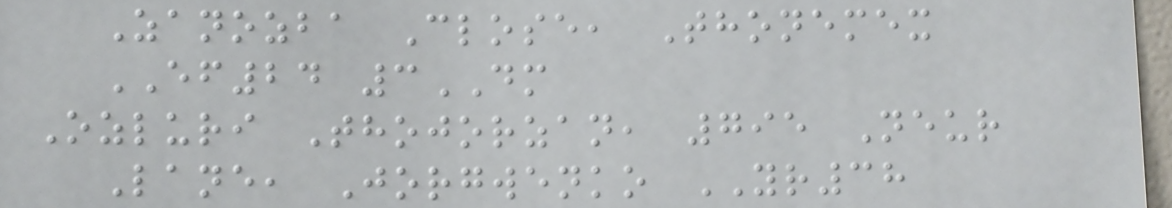Zanozba Close, Thonemex
EF24 3DM
Ozluri Thojorzan, 795 Neur
Lane, Jorgwenko YR38
